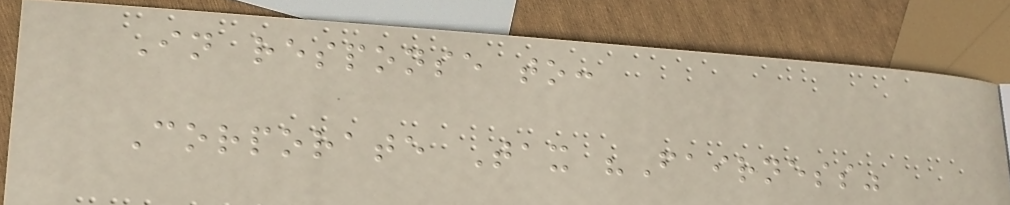In response to:
Corporate Tax "Fairness"
